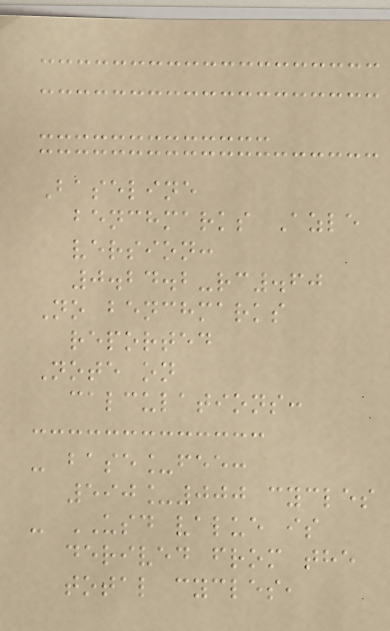Baseline
benchmarks Azle
version:
0.24.2-rc.60
No benchmarks
reported
Note on
calculations:
- base_fee:
590_000 cycles
- USD value is
derived from the
total cycles,
